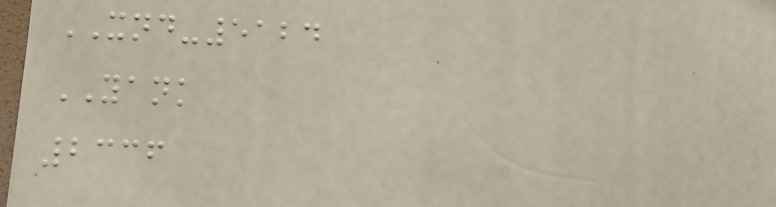XND-5124
YANK
2336
